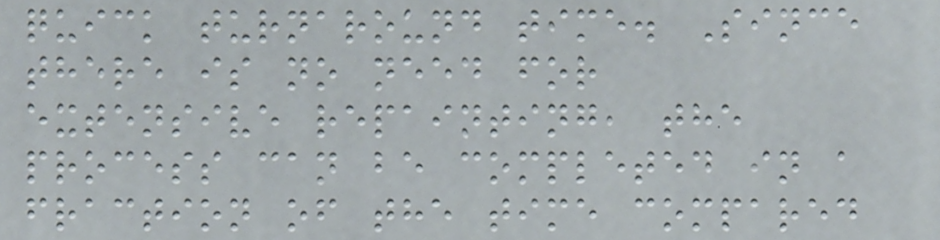quick turnaround time. Since
there is no need for
extensive repainting, the
process can be completed in a
fraction of the time compared
